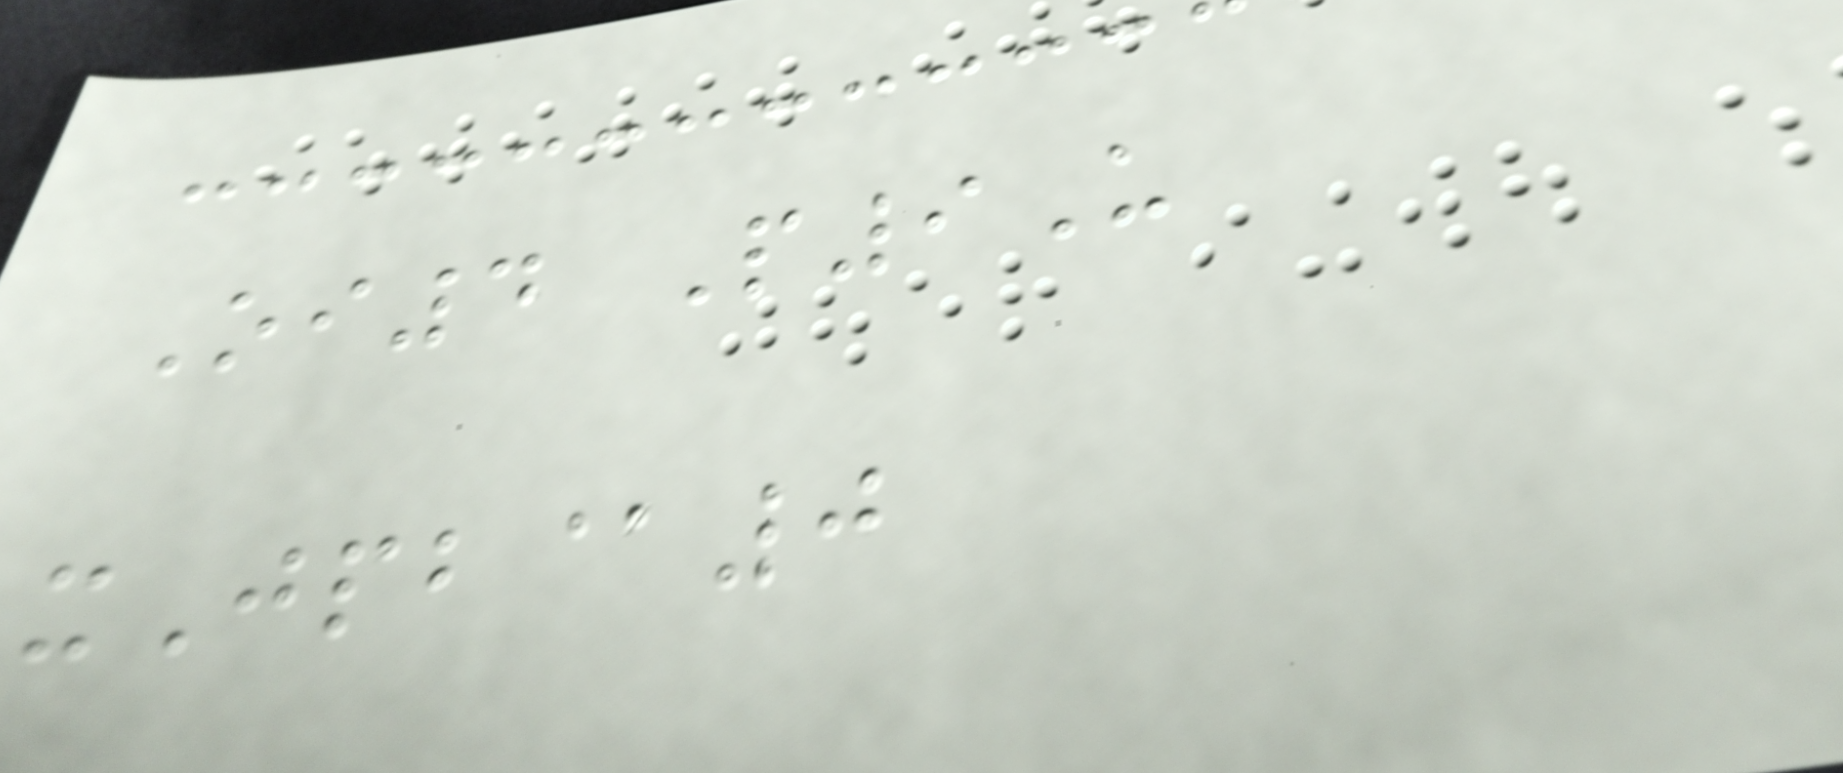Oi4 P9U
xJpb@0
